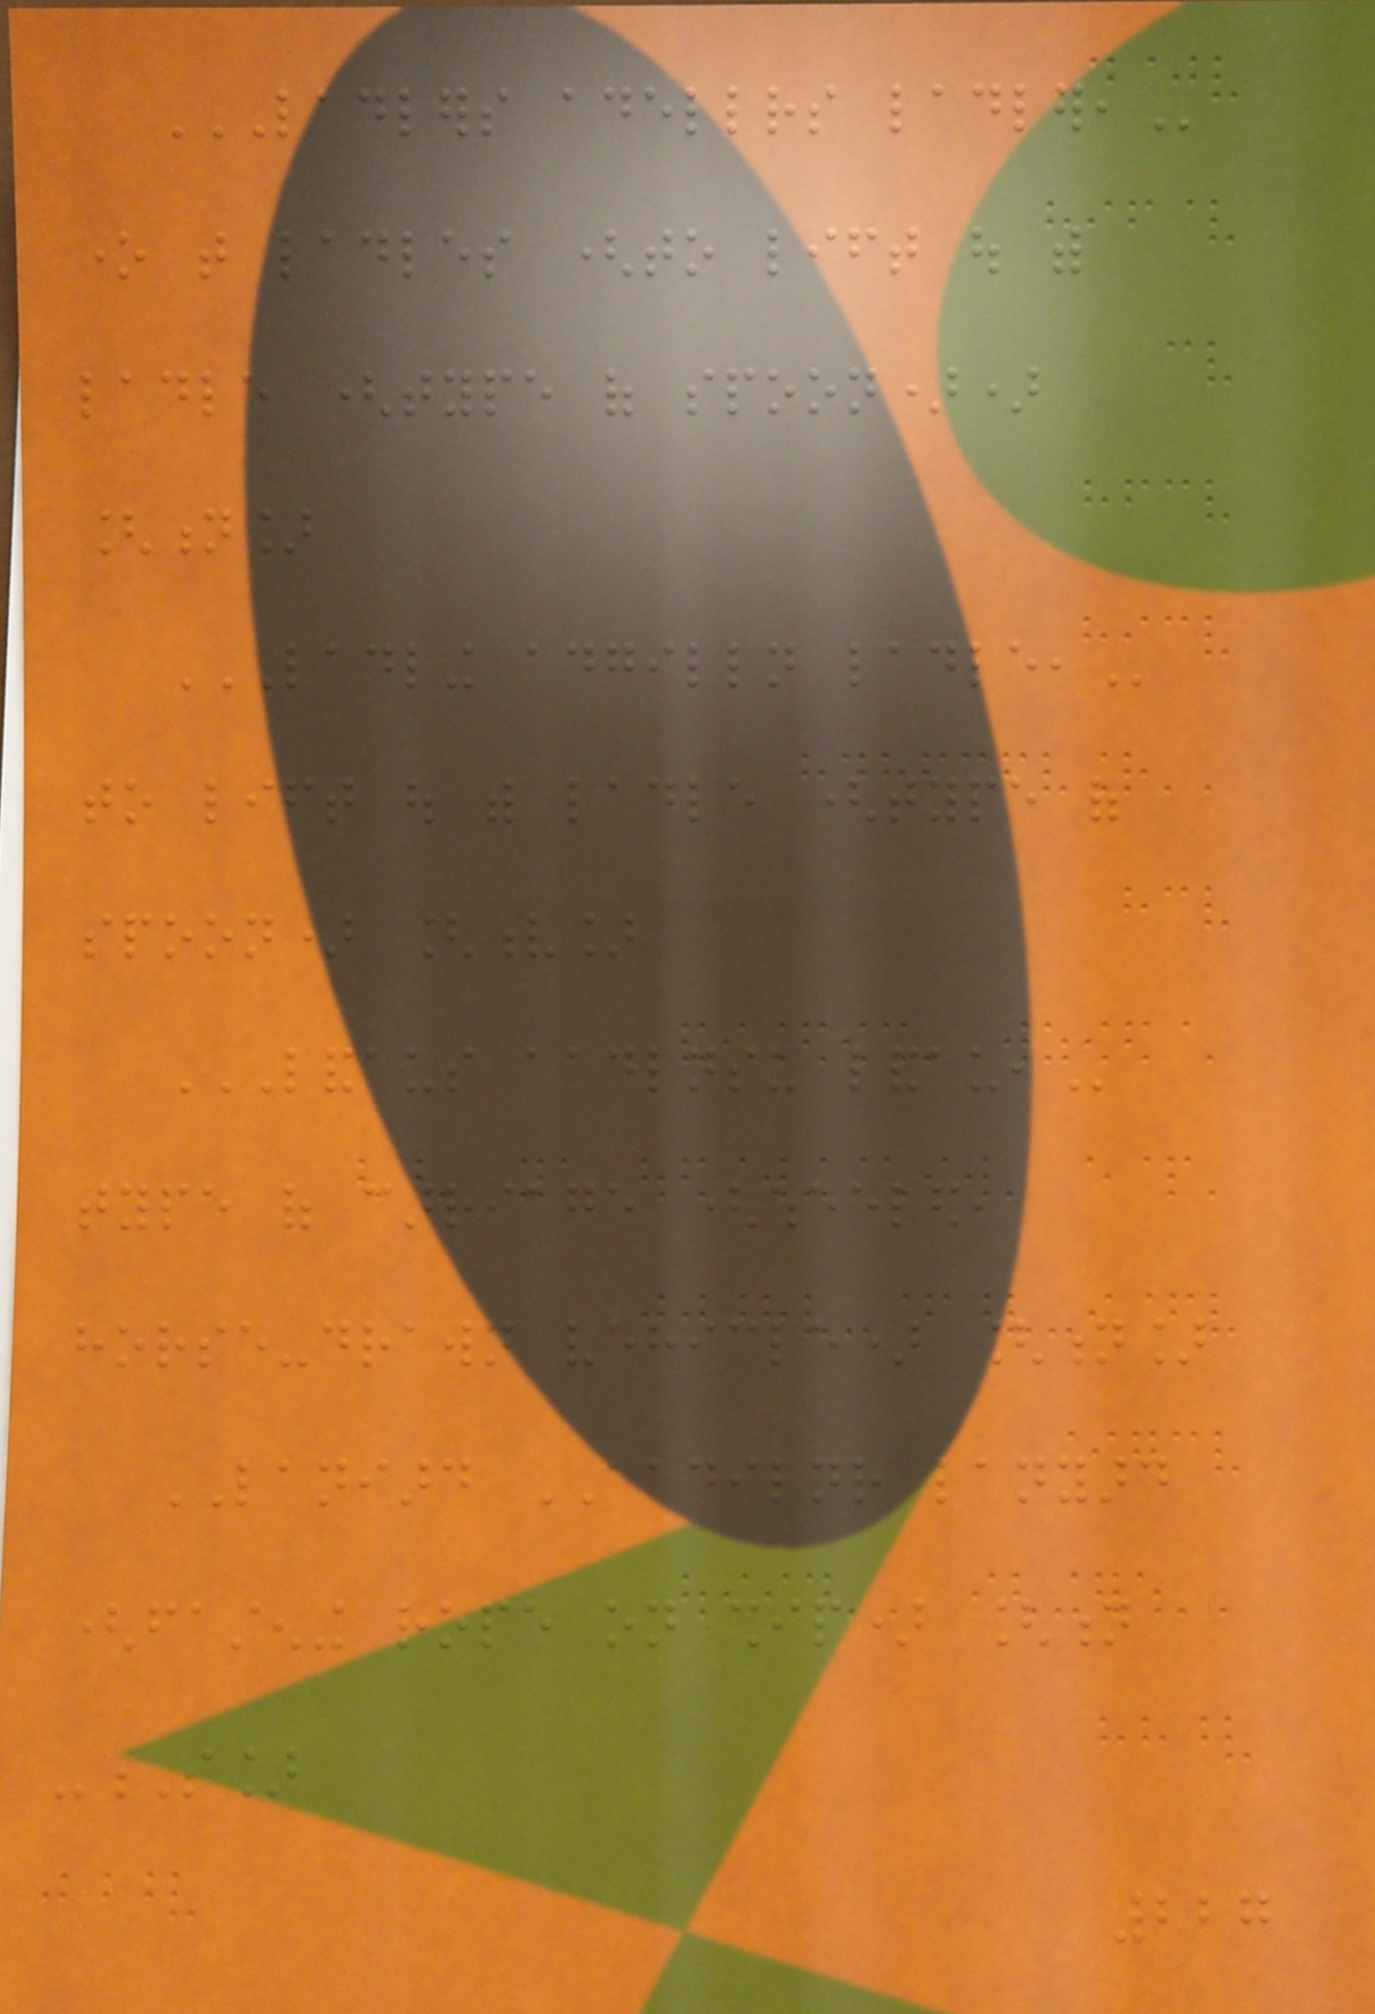LADLERS ADELLRS LADLER,
one that ladles (to lift out with
ladle (type of spoon))
[n]
LADLING ADGILLN LADLE,
to lift out with ladle (type of
spoon) [v]
LANDAUS AADLNSU LANDAU,
type of carriage (wheeled,
horse-drawn vehicle) [n]
LANIARD AADILNR lanyard
(fastening rope on ship) [n
-S]
227
